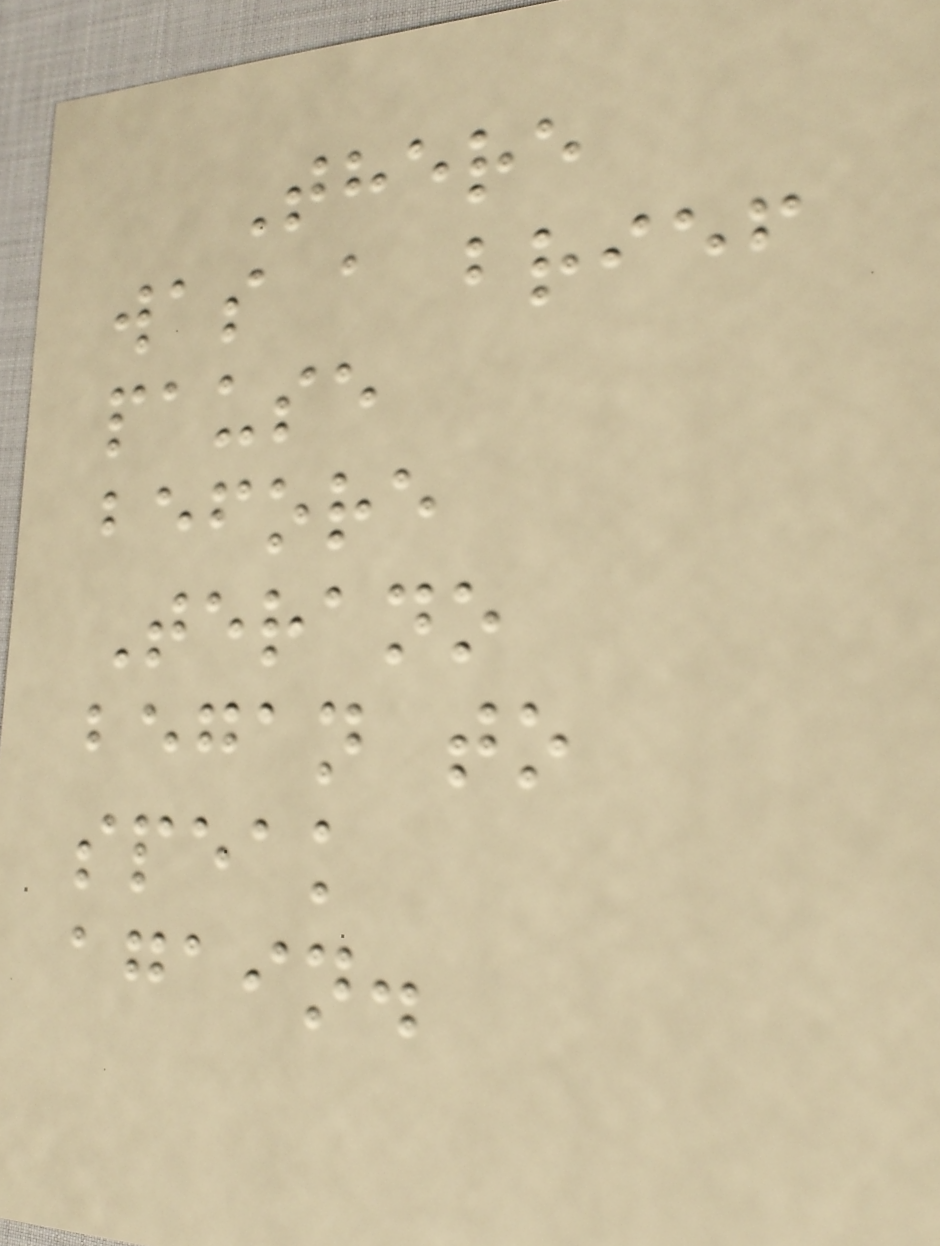There
was a brief
pause
before
Terano
began to
speak
again.
